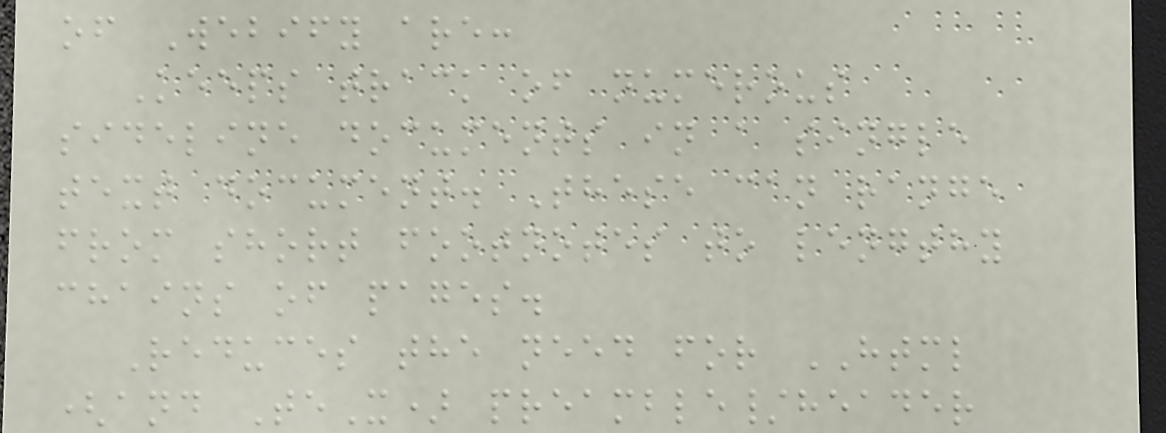of Webify are:
Keeps track of numerous
sideline documents in a single
text document. These can range
from short footnotes to lengthy
chains of pages.
Reduces the need for HTML
(and TeX) preamble/header
